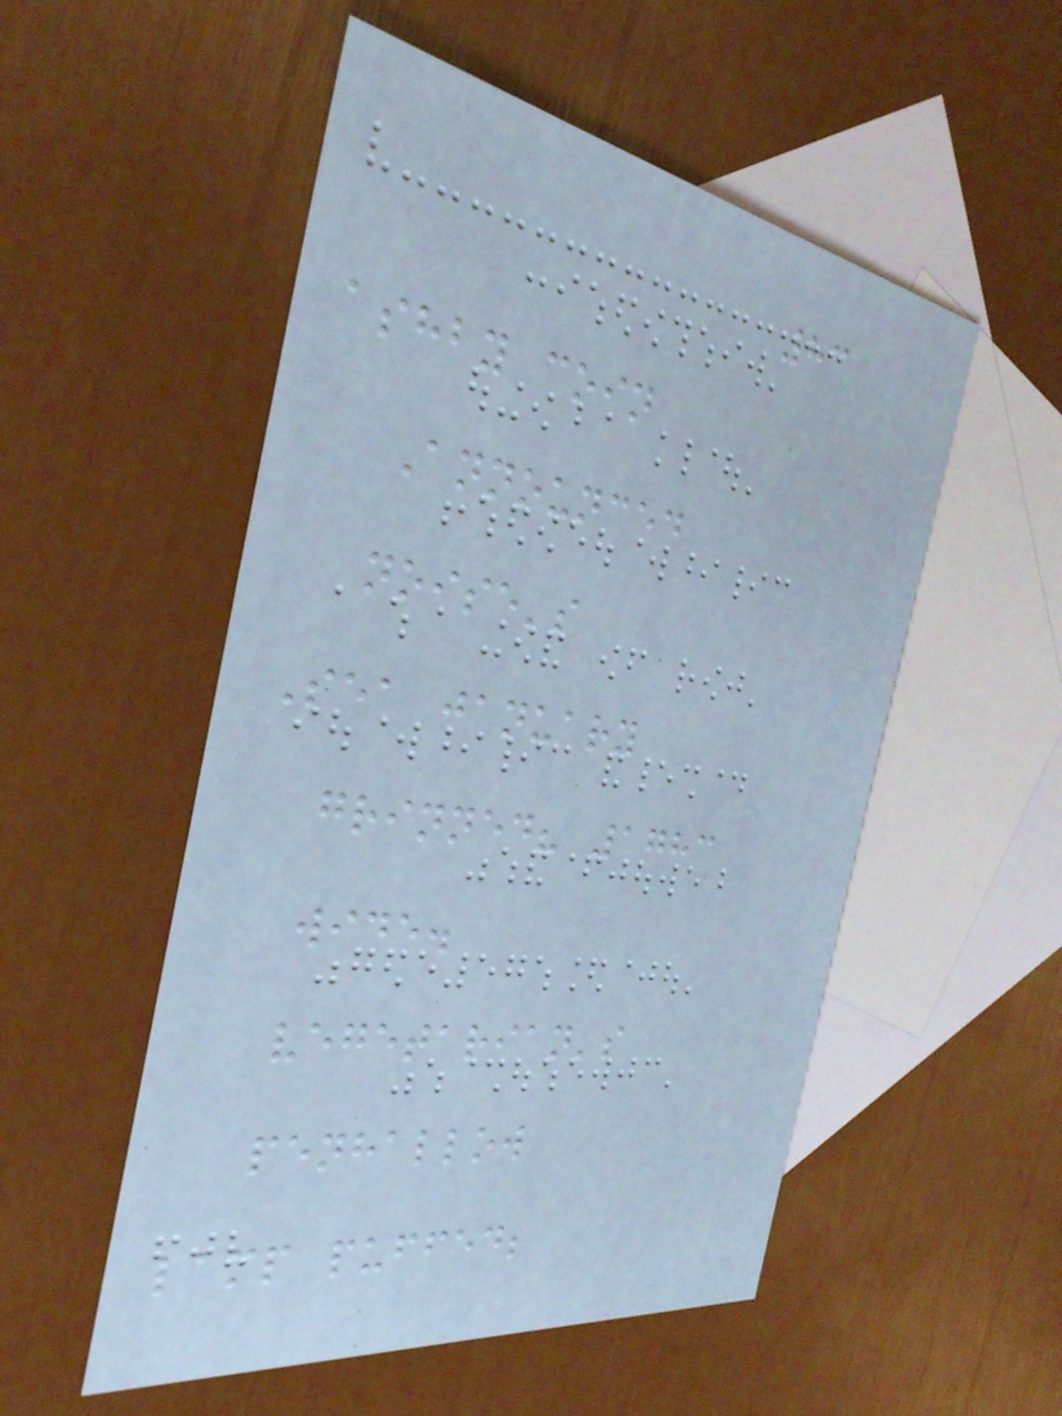83
ashby coin
Announced
noise's
Sea january
grinned? 1783
wide.
vegetarian's
penhallow
lamp puffed;
